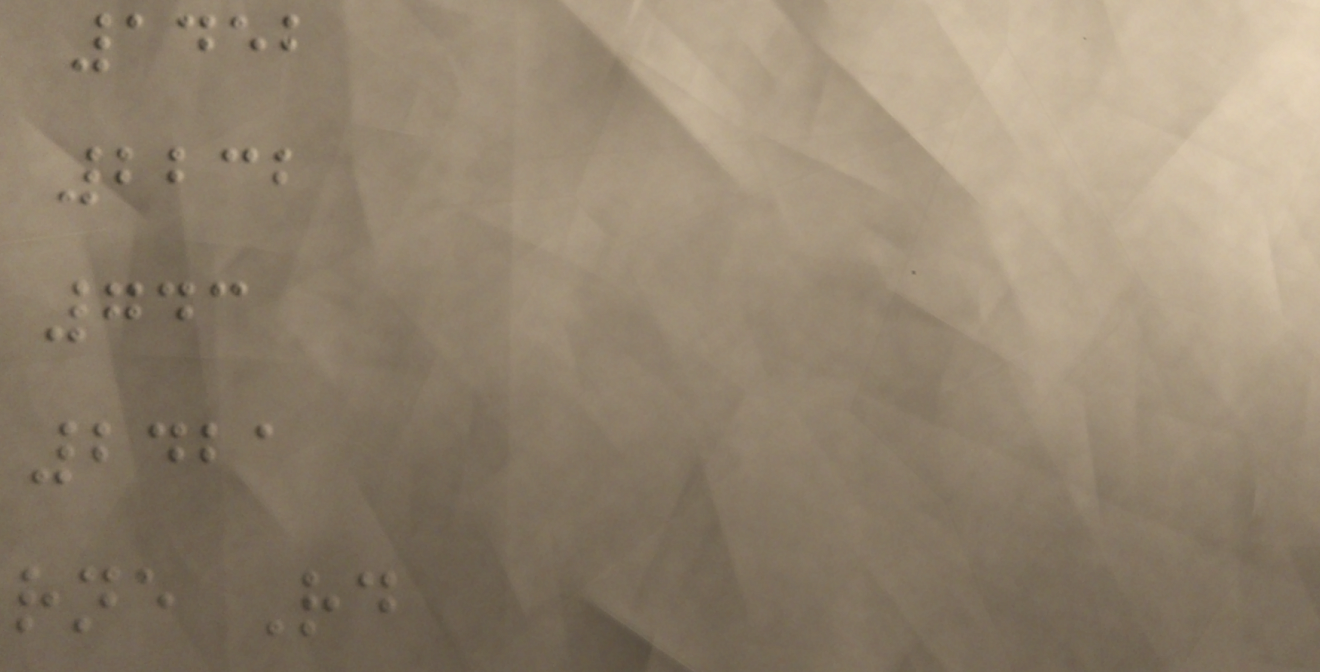1452
2232
743
2421
rne Rd
